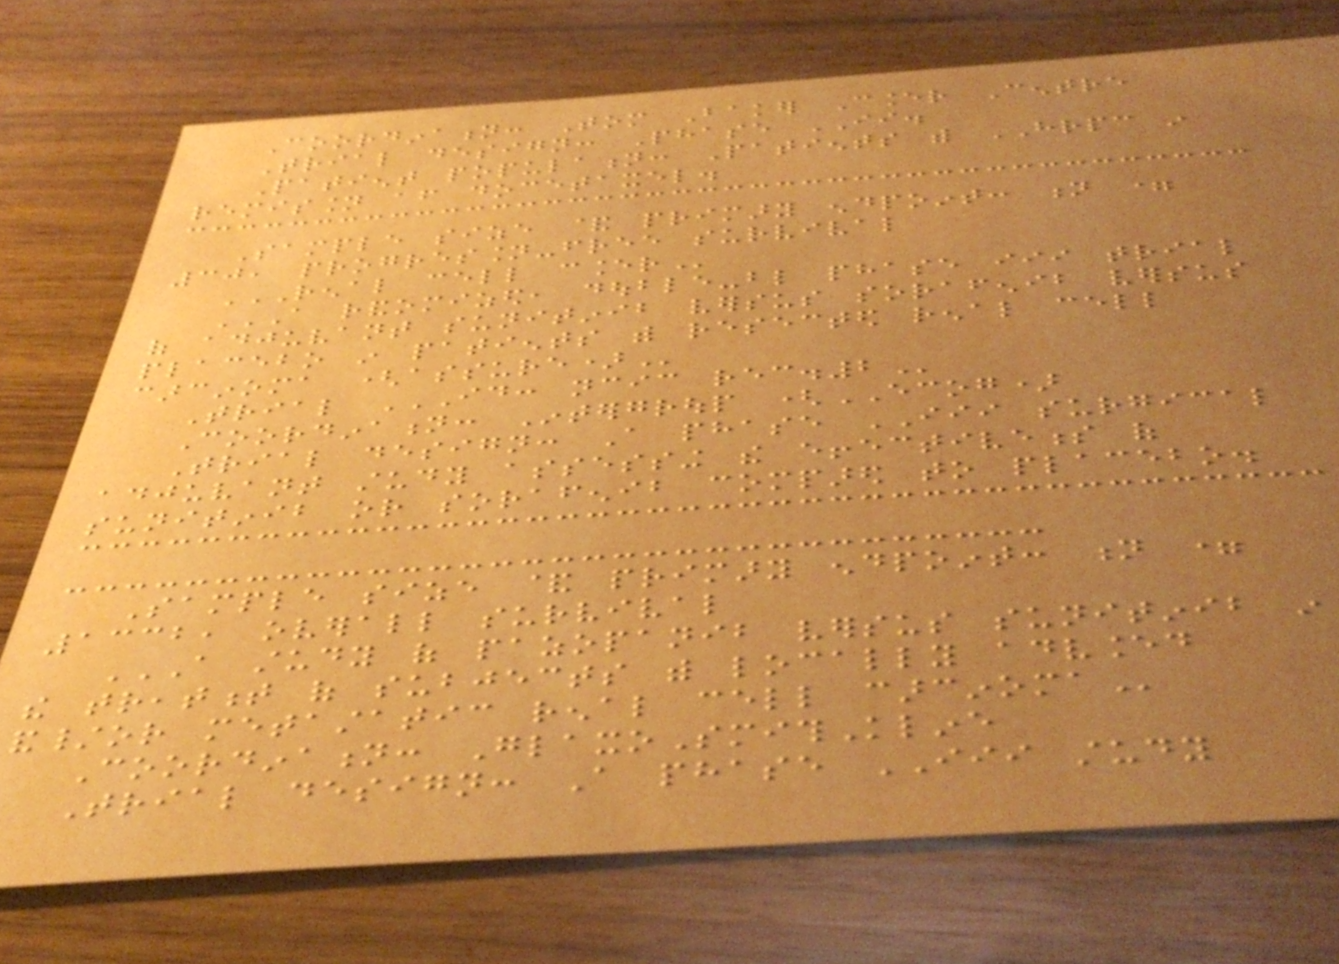Coordination: Tom Baker Cancer Centre
Trial design: Phase II.
Patient population: Patients with HRPC in
remission after docetaxel.
Sample size & primary endpoint: n =
30, progression-free survival
RENAL CELL CANCER
A RANDOMIZED, DOUBLE-BLIND PHASE III TRIAL
OF ADJUVANT SUNITINIB VERSUS SORAFENIB VERSUS
PLACEBO IN PATIENTS WITH RESECTED RENAL CELL
CARCINOMA (ASSURE)
Trial ID: NCIC REC.2
Coordination: Intergroup (ECOG)
Trial design: A phase III surgical
adjuvant study assessing the effectiveness of
sunitinib or sorafenib compared to placebo.
Sample size & primary endpoint: n =
1332, overall survival
A STUDY OF PAZOPANIB VERSUS SUNITINIB IN
THE TREATMENT OF SUBJECTS WITH LOCALLY ADVANCED
AND/OR METASTATIC RENAL CELL CARCINOMA
Coordination: GlaxoSmithKline
Trial design: A phase III study
